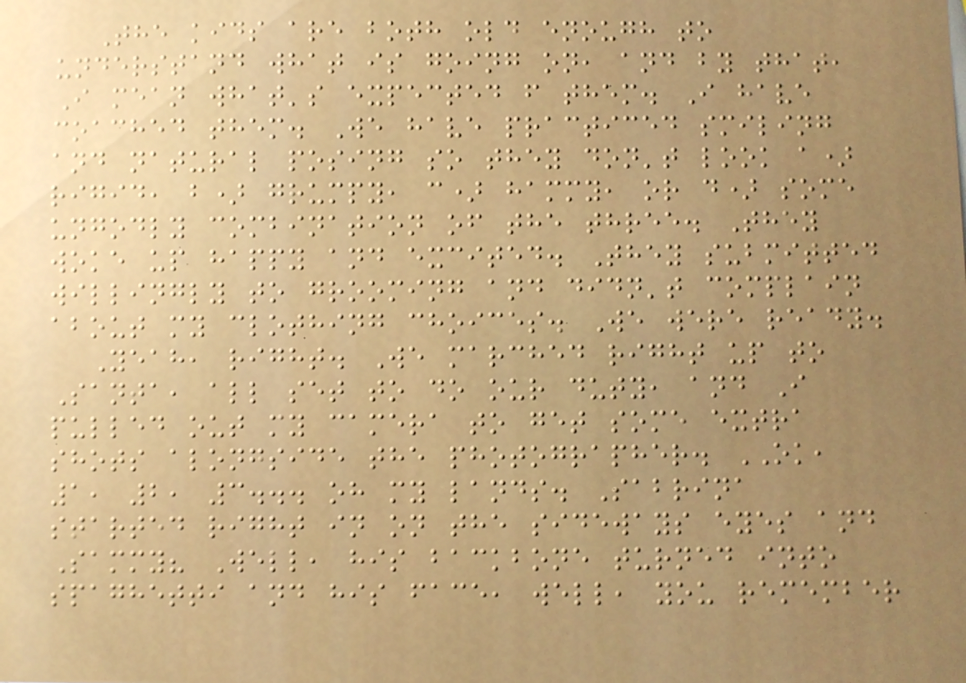The kids are both old enough to
understand what is going on, and by that,
I mean what's expected f them. I have
coached them. We have practiced smiling
and natural posing so they don't look a)
rigid, b) grumpy, c) hammy, or d) some
ungodly combination of the three. They
woke up happy and excited. They submitted
willingly to grooming and didn't complain
about my clothing choices. We were ready.
Yeah, right. We marched right up to
Santa, all set to do our duty, and I
pulled out my camera to get some extra
shots alongside the photographer. OK,
1, 2, 3... oh my lands. Sabrina
started right in on the sideways eyes and
Sammy? Well, his backbone turned into
spaghetti and his face, well, you remember
